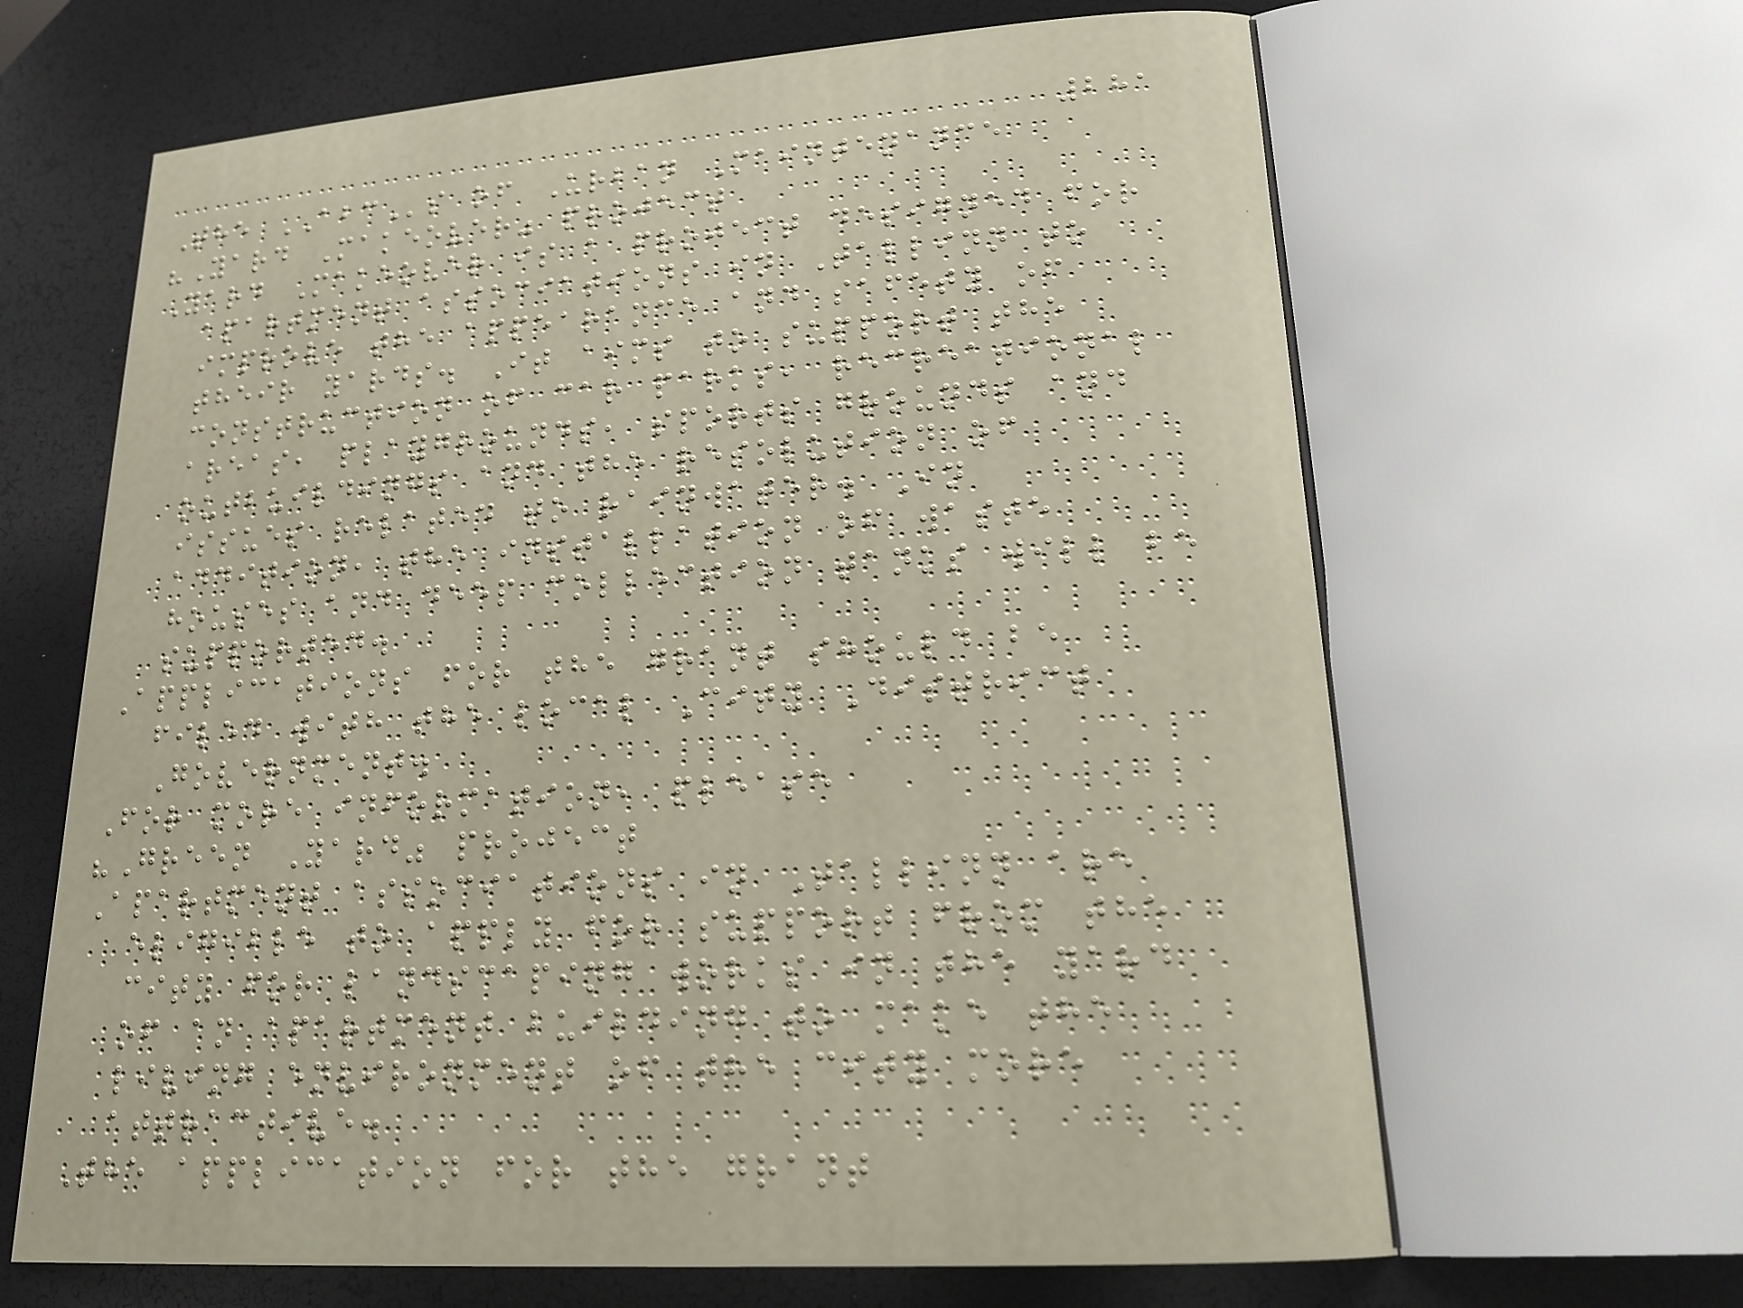281
The ABCs of Urban Maintenance
"Yard Makeover" project
Yard Makeover is a project designed for
apartment associations in Tallinn to
improve the appearance and safety of
their yards. It aims to support the
construction of car parks, recreational
areas, playgrounds, sports grounds and
outbuildings and the resolution of
issues related to rainwater. In
addition, the installation of waste
houses and deep collection tanks will be
supported.
Applications for the grant should be
filed with the local City District
Government.
For more information, please
"Green Yard" project
Apartment associations in Tallinn are
eligible to apply for support from the
city for landscaping works in the yard
of an apartment building to make the
living environment of the city more
attractive.
The application for the grant
